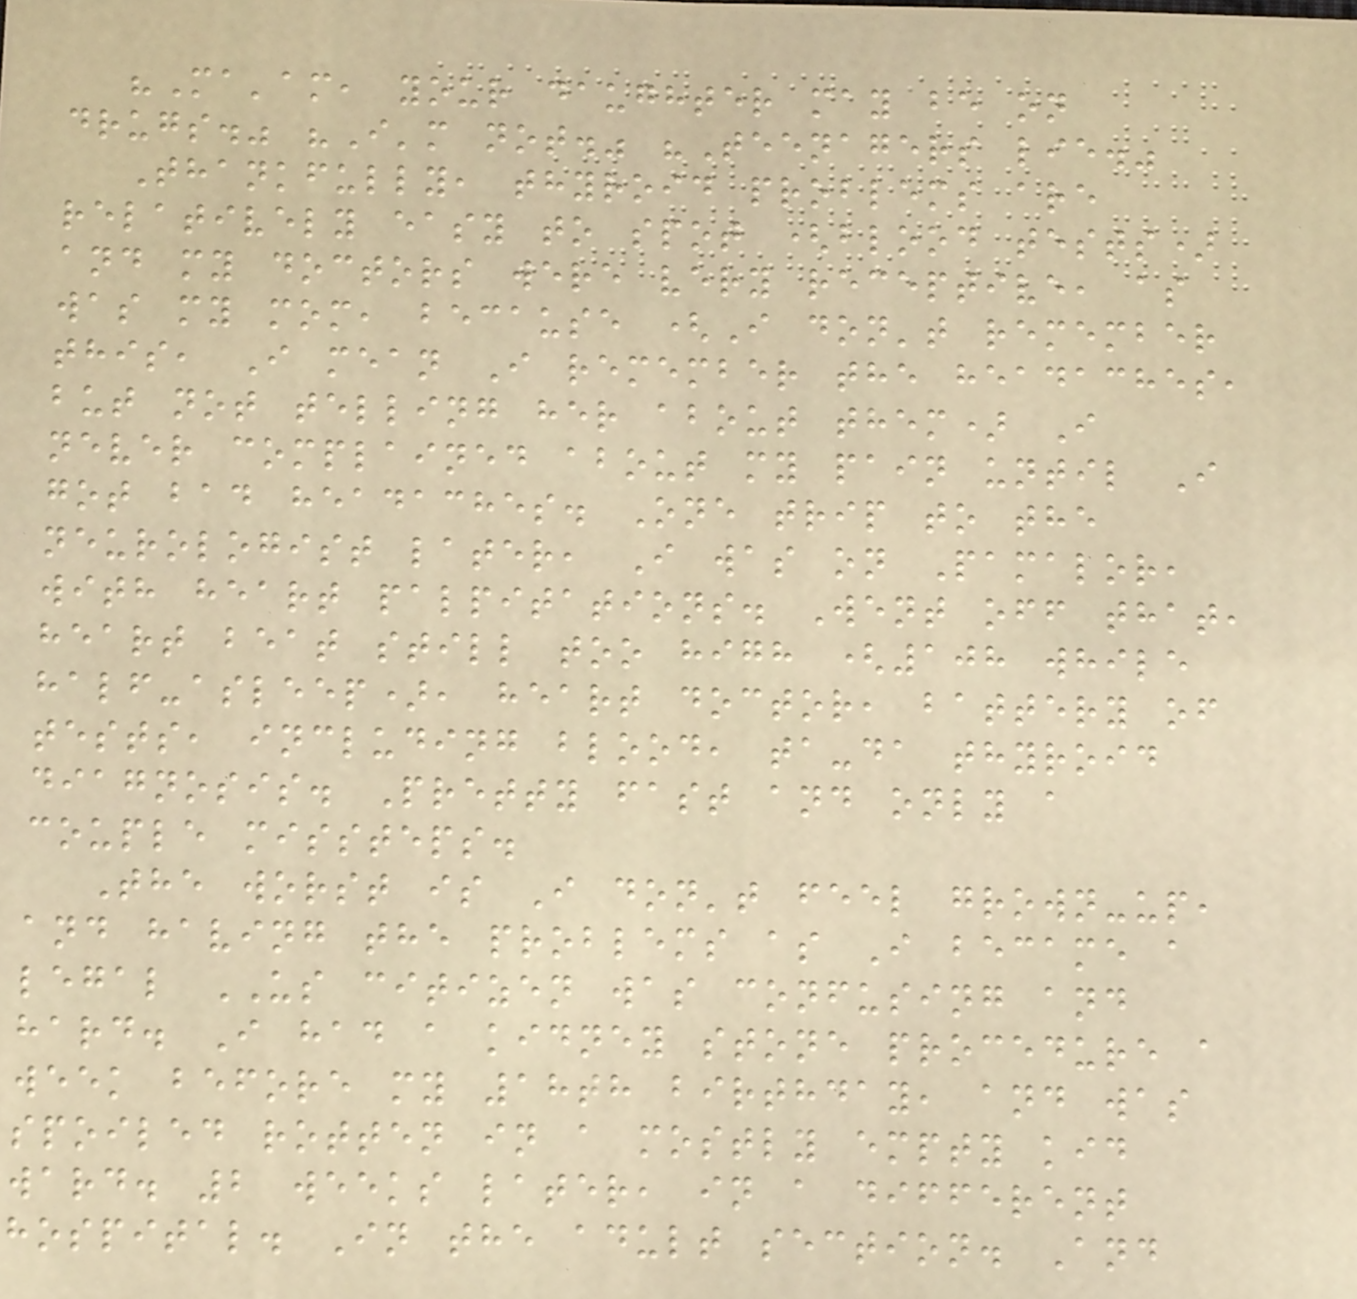"Ma'am, your daughter may be on
drugs." "I'm not." "Teenagers lie."
Thankfully, thyroid problems are
relatively easy to spot (blood tests)
and my doctors were very receptive, as
was my mom, because (I don't remember
this, I mean I remember the headaches,
but not telling her about them) I
never complained about my pain until I
got bad headaches. One trip to the
neurologist later, I was on Pamalor,
with heart palpitations. Went off that,
heart beat still too high (108 while
half-asleep), heart doctor, battery of
tests, including blood, ta-da thyroid
diagnosis. Pretty fast and only a
couple missteps.
The worst is I don't feel grown-up,
and having the problems as I became a
legal US citizen was confusing and
hard. I had a kidney stone procedure a
week before my 18th birthday, and was
spoiled rotten in a mostly empty kid
ward. 2 weeks later, in a different
hospital. In the adult section. And
